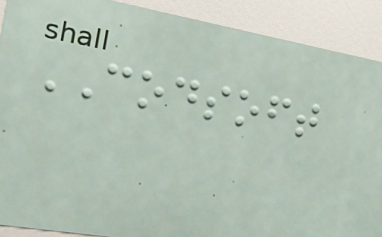CODSOFT
